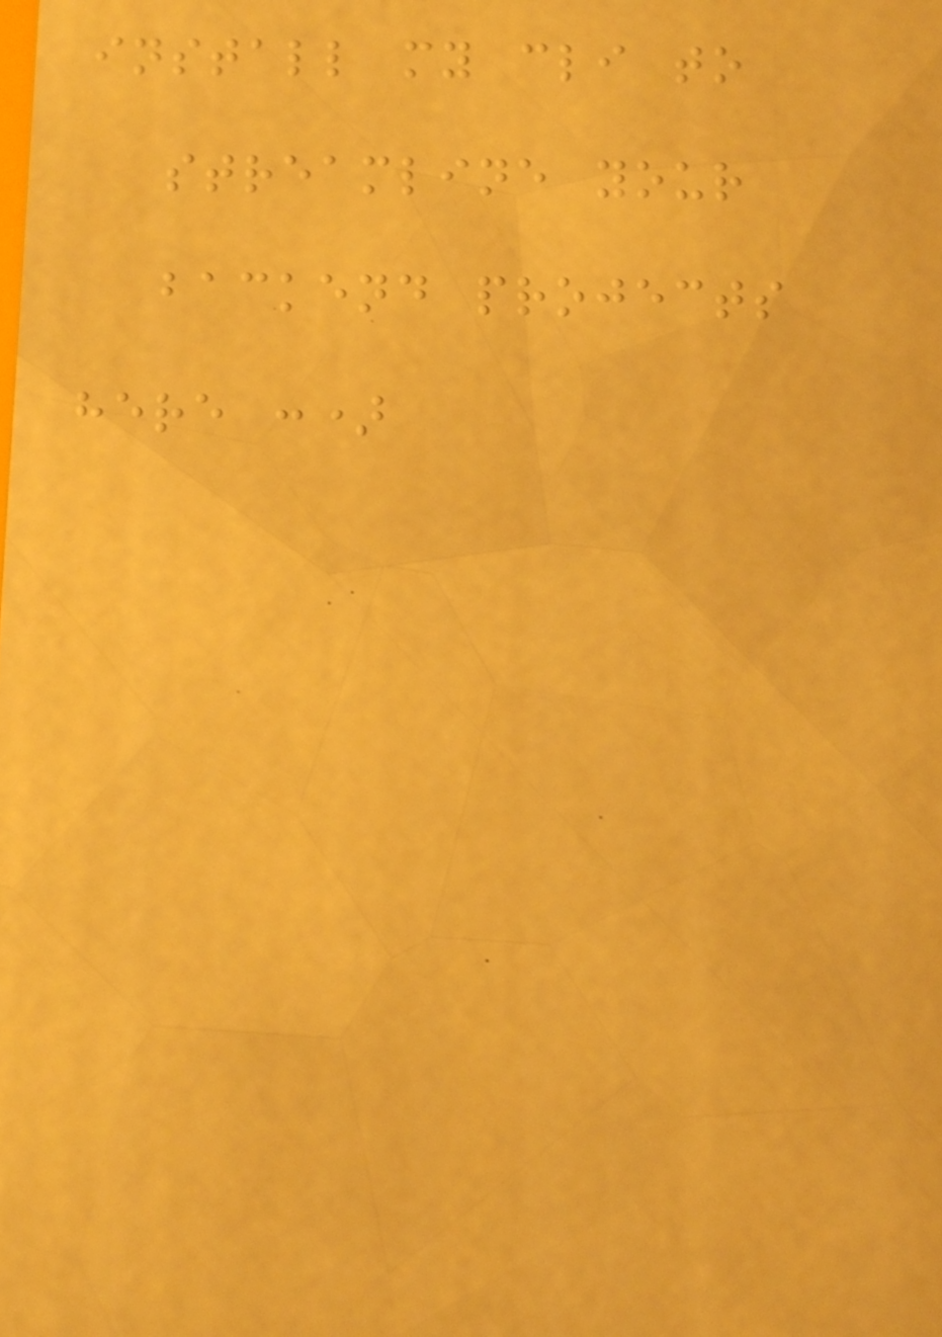install my cli to
streamline your
backend projects
here :)
